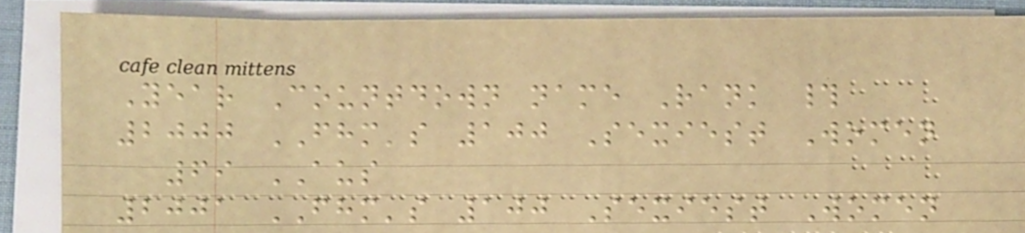Year Countdown name Rank #
2000 FHM's 100 Sexiest Women
69 AUS
2001 FHM's 100 Sexiest Women
